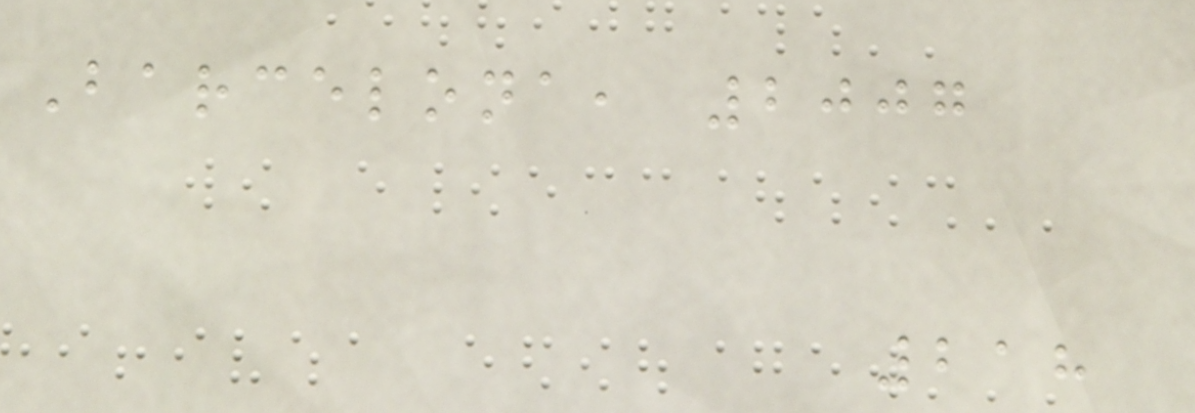Barcelona, 2007
218
